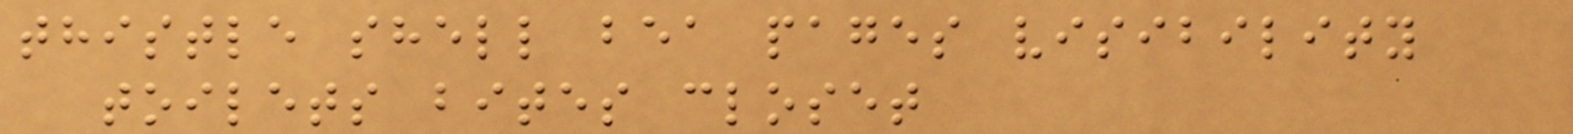thistle shell bea pages visibility
toilets bites closet
